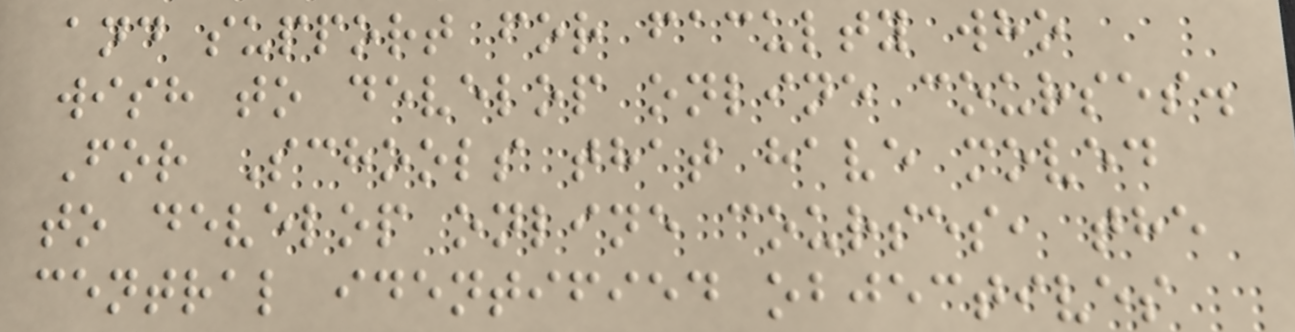and support for faculty who
wish to develop online courses.
For Schools that have moved
to develop online courses, the
central identified objectives
